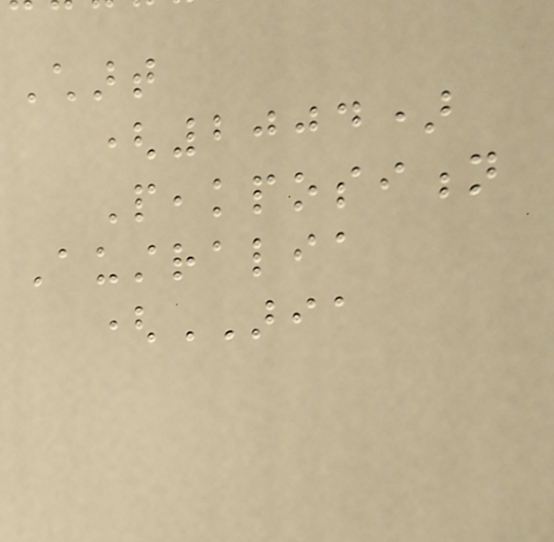Chart
(2004)
Peakposition
Australia
(ARIA
